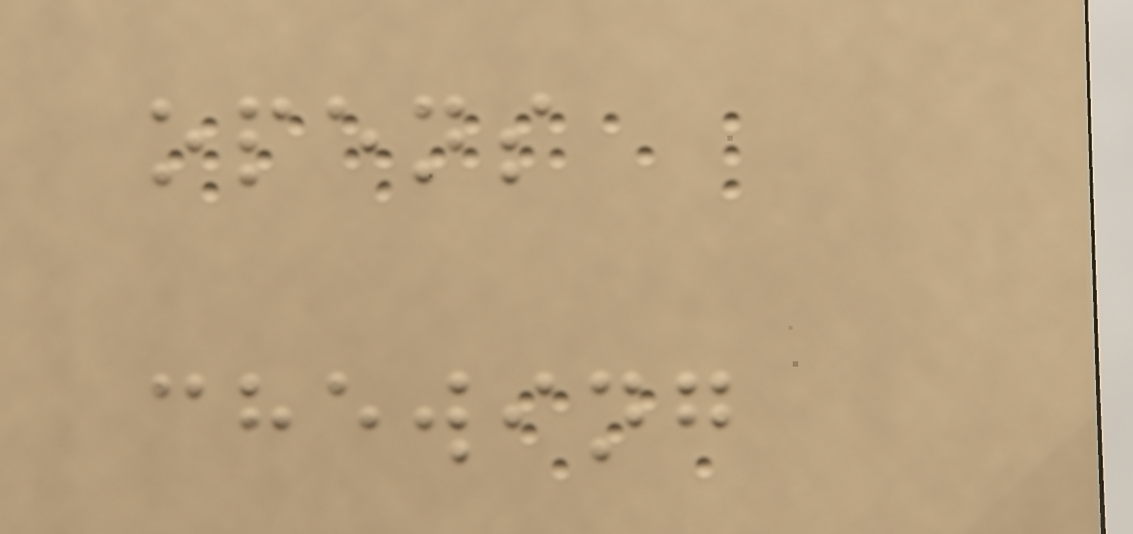opens
chewing
